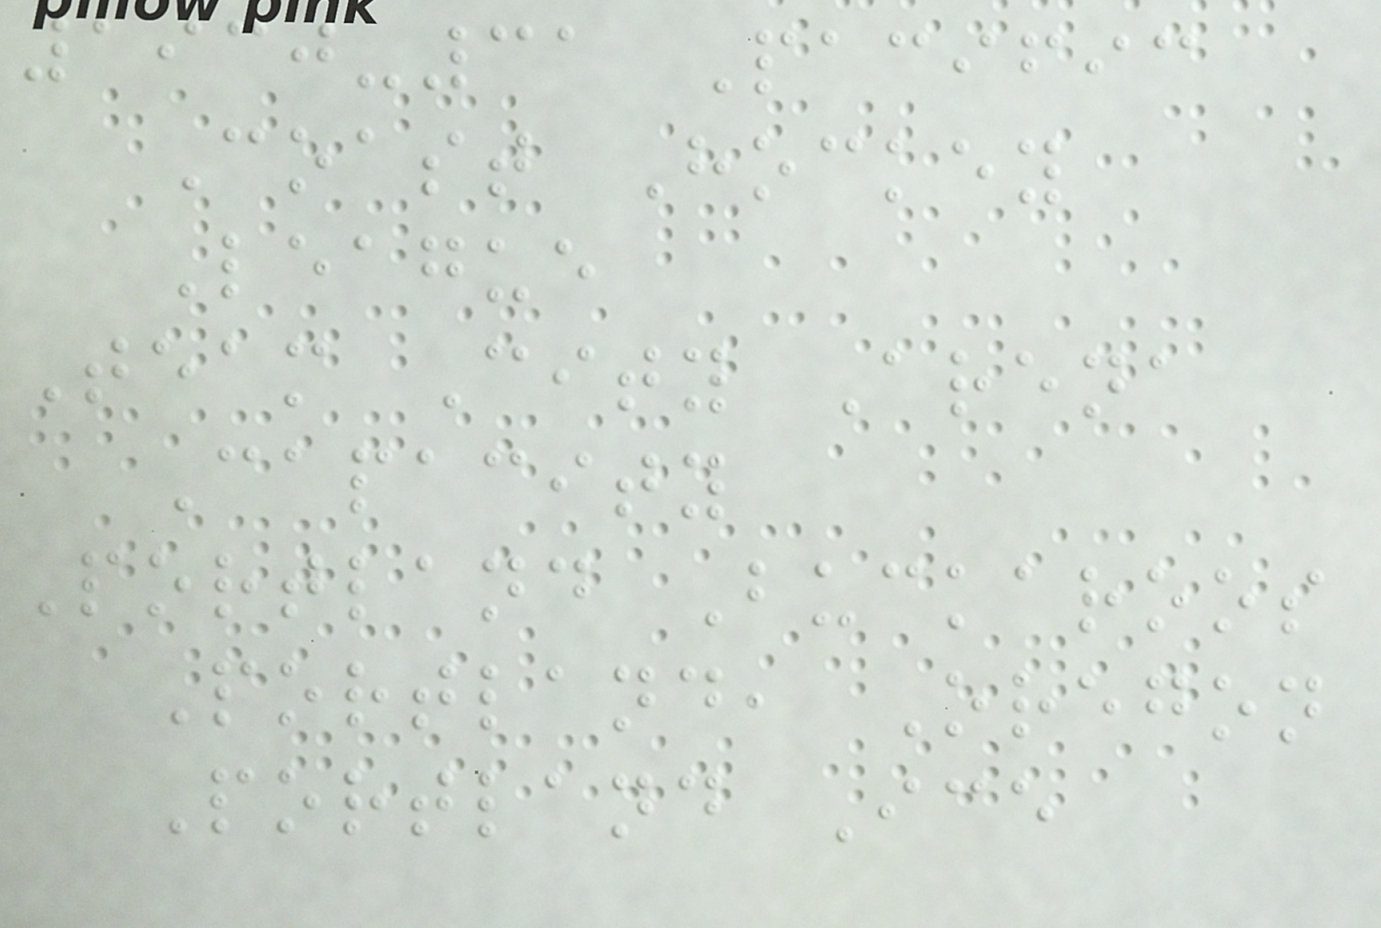1930-31 Pacific
Coast Hockey
League
Team City Arena
Capacity
Portland Buckaroos
Portland, Oregon
Portland Ice
